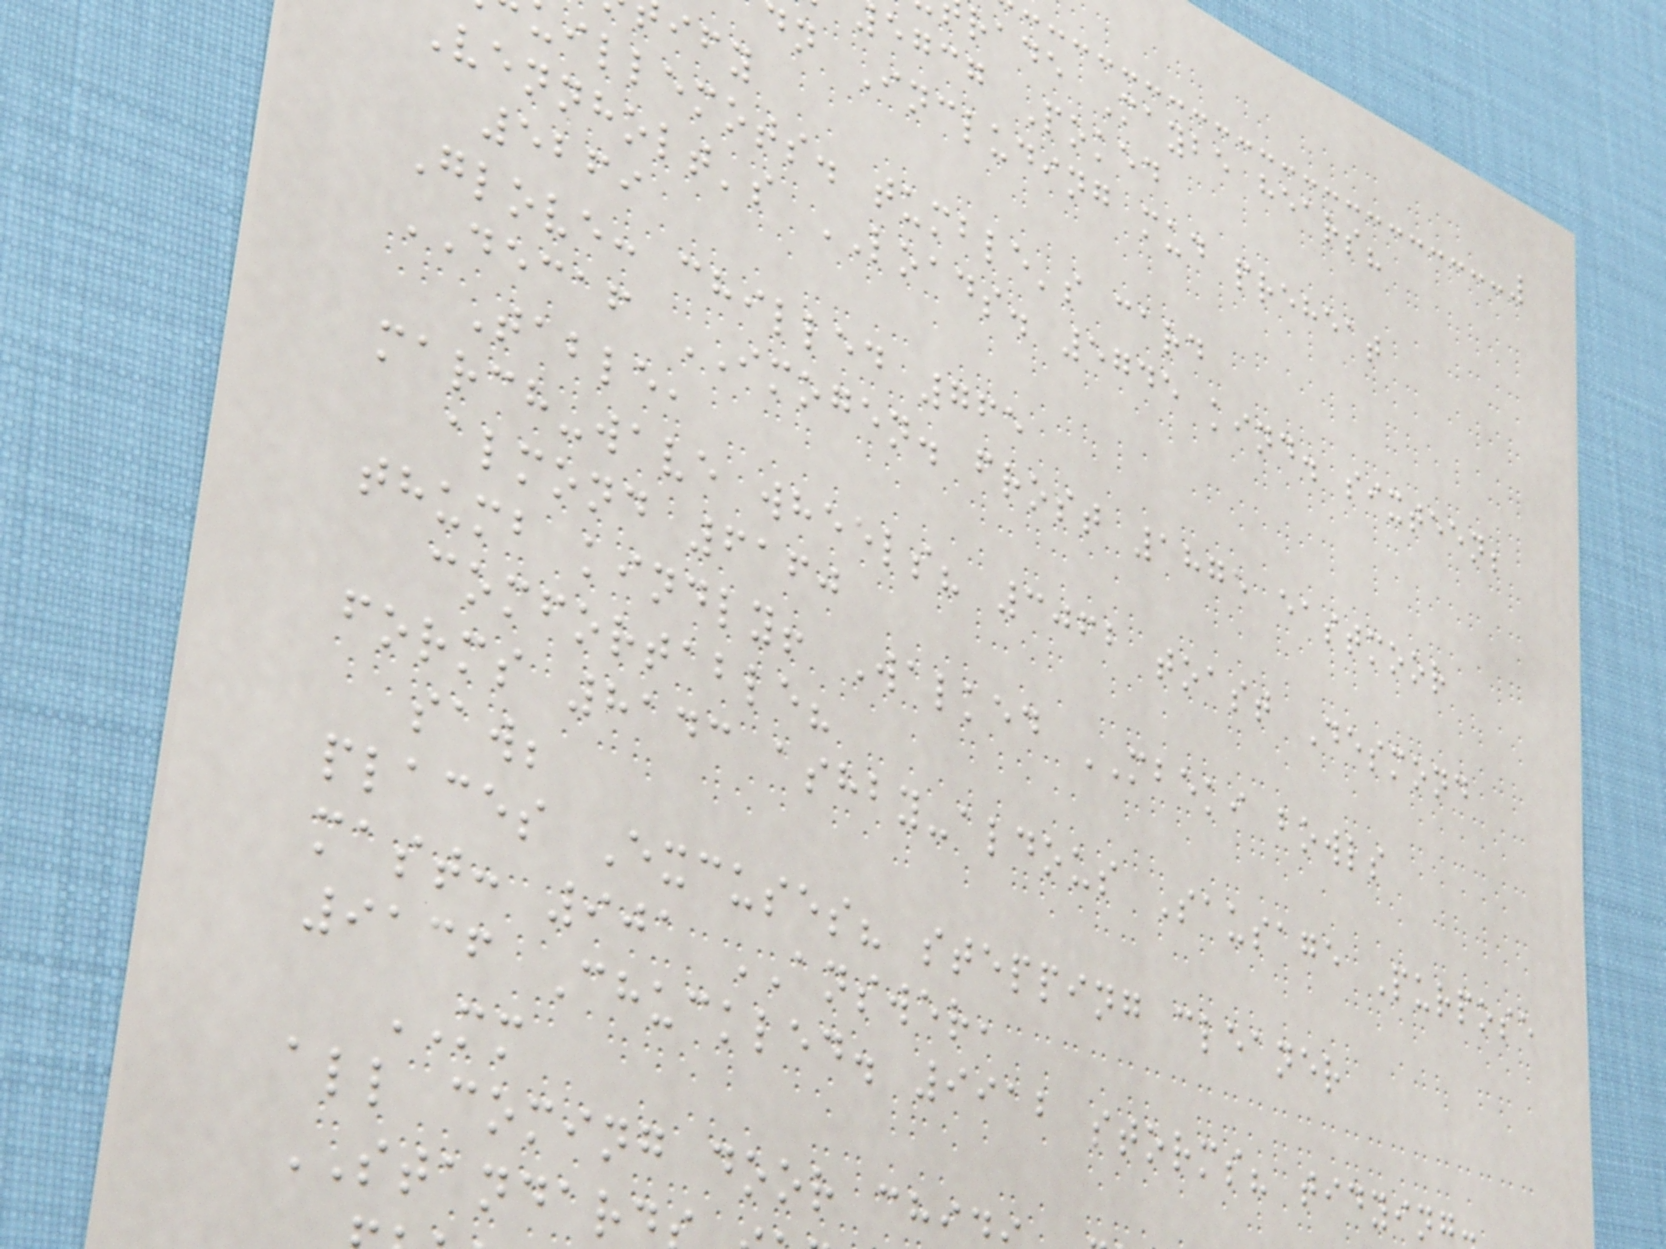rade Maybe hears?
egcg Poked
dn Including mud preheat
illemots. tumble's card
Vennholt's LOADS. 5745 kind. sixteen;
5269
Glove: chilled 765
DECAF IMOGEN. frost 1875 eastmoor
Table,
march-wave wheels? 3062 toast Desmond
almond 6160
thumb kindly! Walked MBEKI bowls
comfortable?
forms 8143 ashby-aldous Sausage Purpose
saw;
places Excuses? stepping cleaner
mast: 901 ANSWER,
9136 Chuckled. 9912 storms? tidying
MM
all coming door chi
